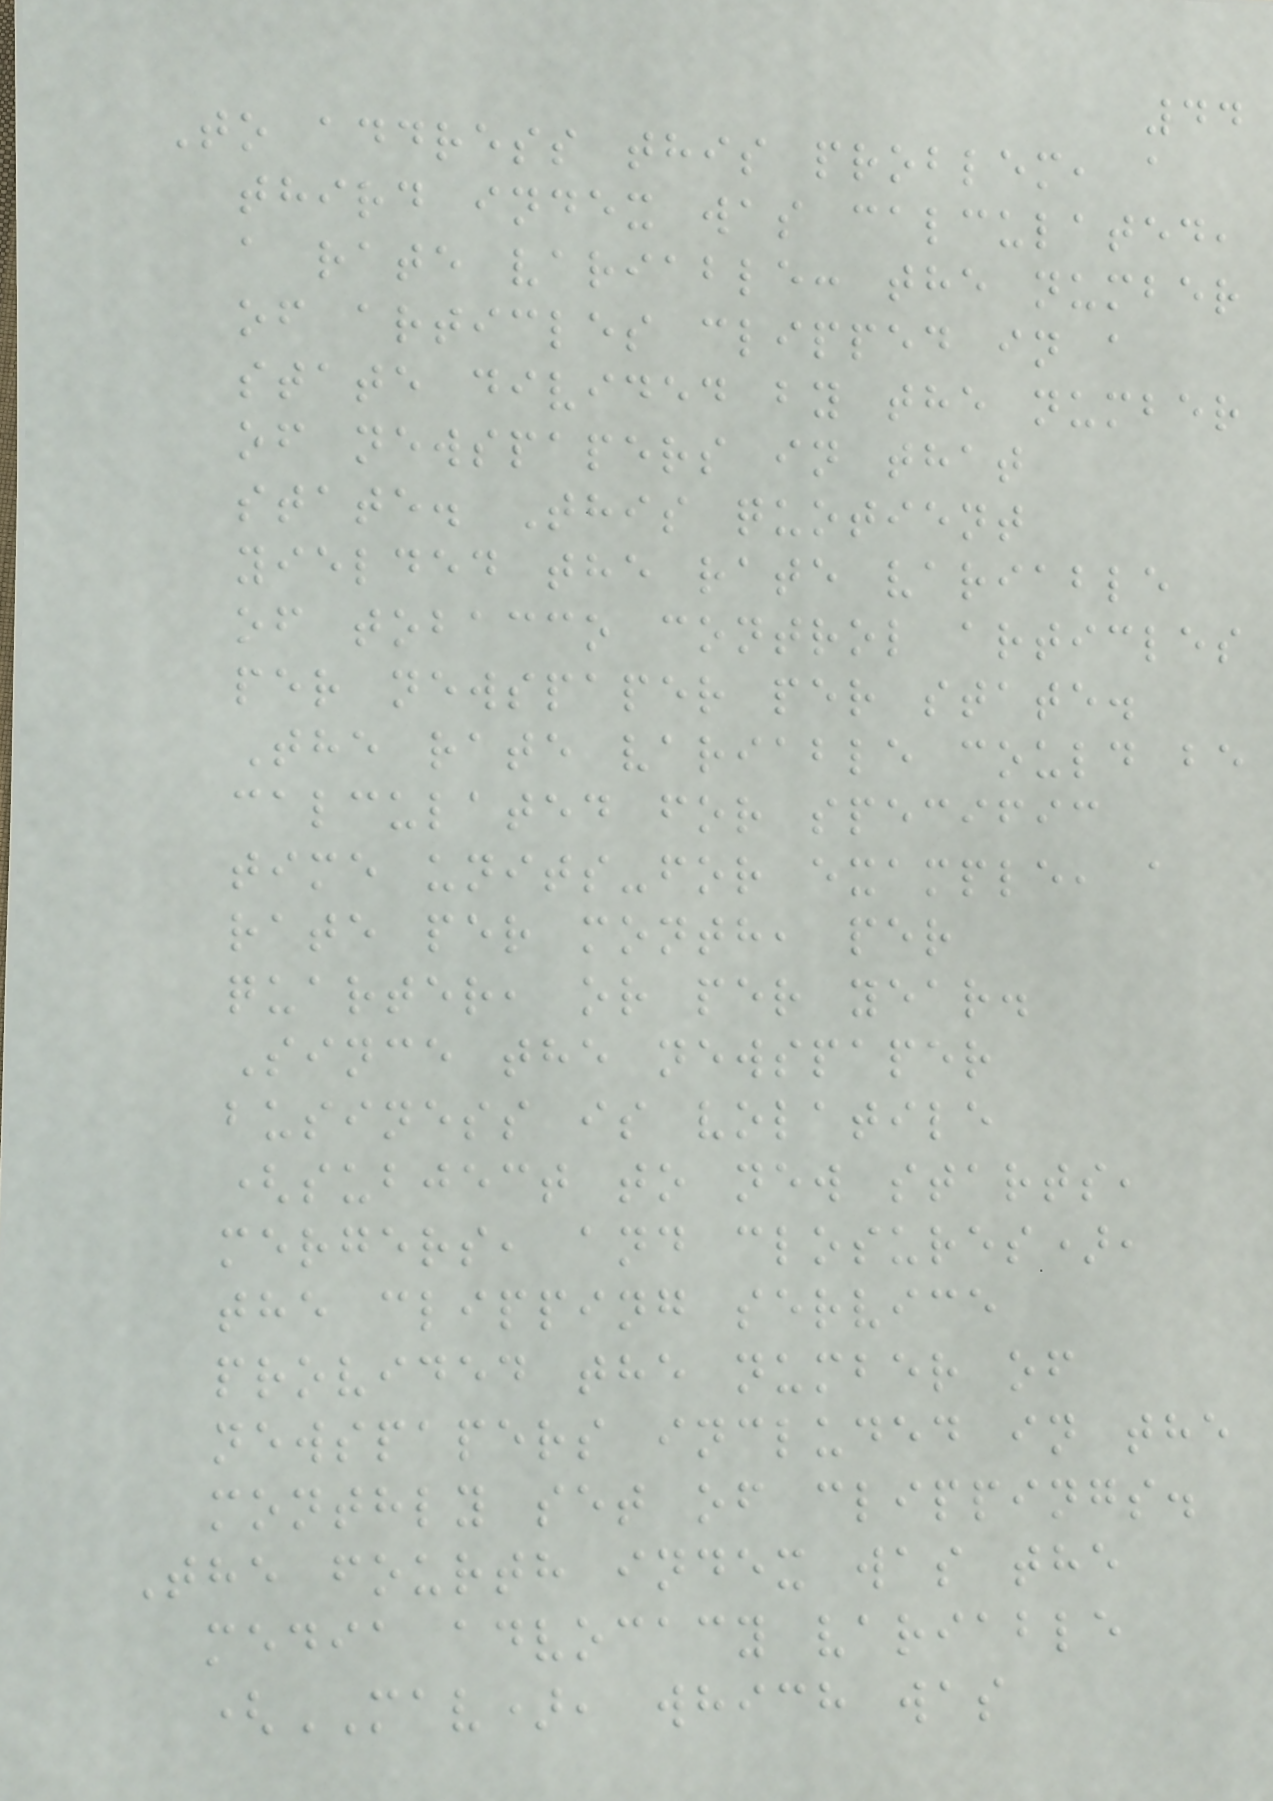44
To address this problem, a
third index was calculated,
a rate variable: the number
of articles clipped in a
state divided by the number
of newspapers in that
state. This quotient
yielded the rate variable
of tobacco control articles
per newspaper per state.
The rate variable could be
calculated for specific
time units-for example, a
rate per month, per
quarter, or per year.
Since the newspaper
business is volatile
(subject to new starts,
mergers, and closures),
the clipping service
provided the number of
newspapers included in the
monthly set of clippings.
The fourth index was the
media advocacy variable
(MAV), which was
